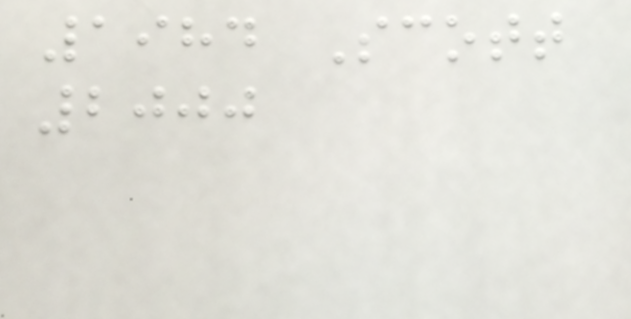1984 Scott
2000
